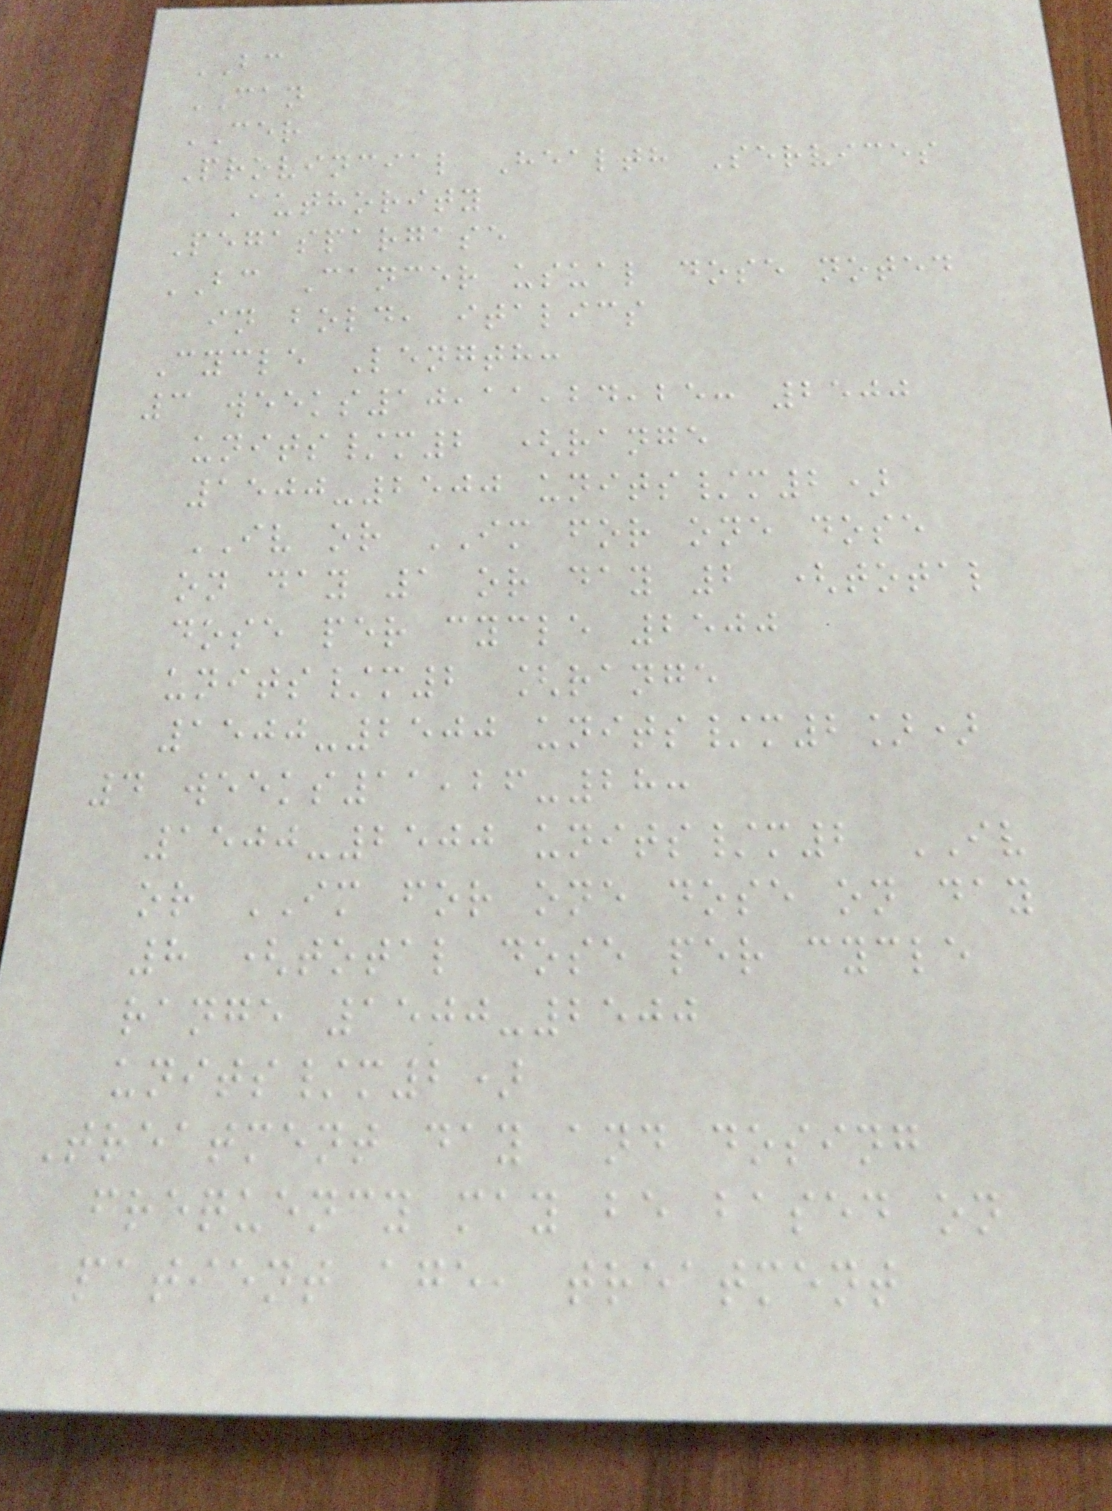BC
CAN
CER
Provincial Health Services
Authority
Pegaspargase
BC Cancer usual dose noted
in bold, italics
Cycle Length:
3 weeks10,11,24,25: 2500
units/m2 (range
1500-2500 units/m2)
IV or IM for one dose
on day 1 or day 2 (total
dose per cycle 2500
units/m2 [range
1500-2500 units/m2])
4 weeks11,26-28:
1500-2500 units/m2 IV
or IM for one dose on day
8 (total dose per cycle
range 1500-2500
units/m2)
Treatment day and dosing
frequency may be based on
patient age, treatment
